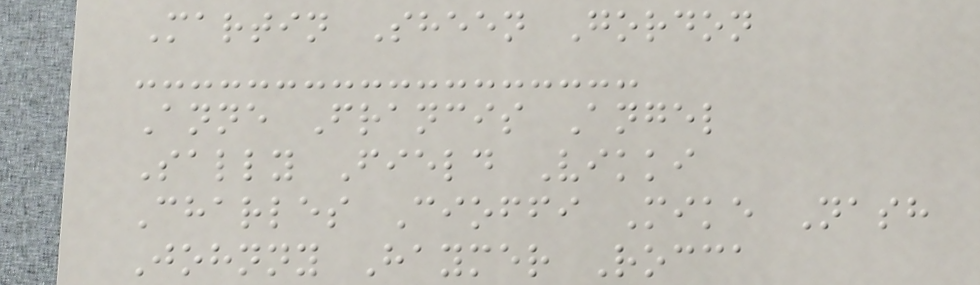Martin Sheen Gordon
Anne Francis Angel
Sally Field Vikki
Charles Cioffi Mike Nash
Johnny Haymer Rocca
